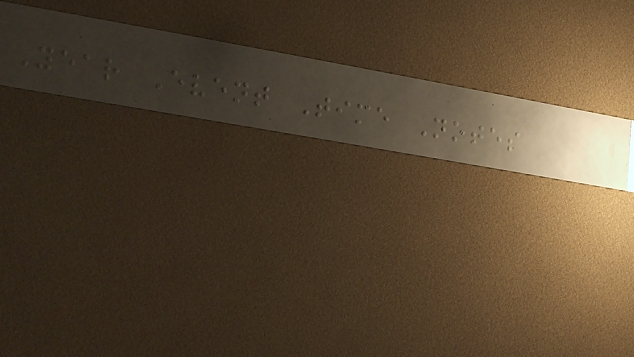Year Event Time Notes
